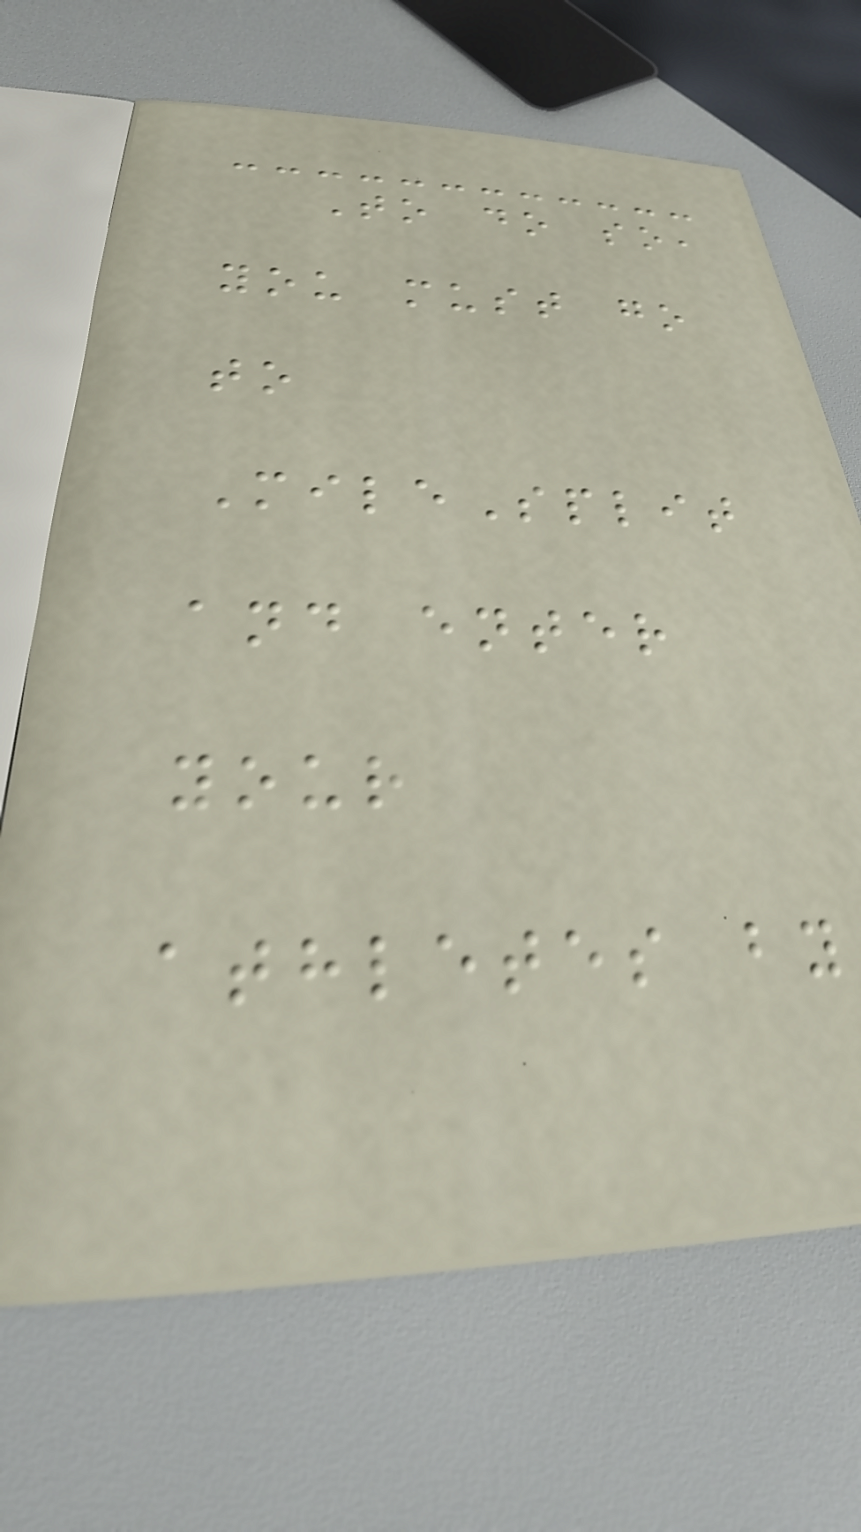To do so,
you must go
to
MileSplit
and enter
your
athletes by
